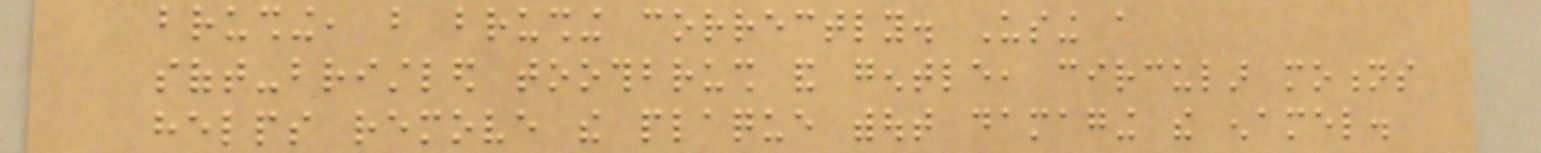brushing, but brushing correctly. Using a
soft-bristled toothbrush and gentle, circular motions
helps remove the plaque without damaging the enamel.
